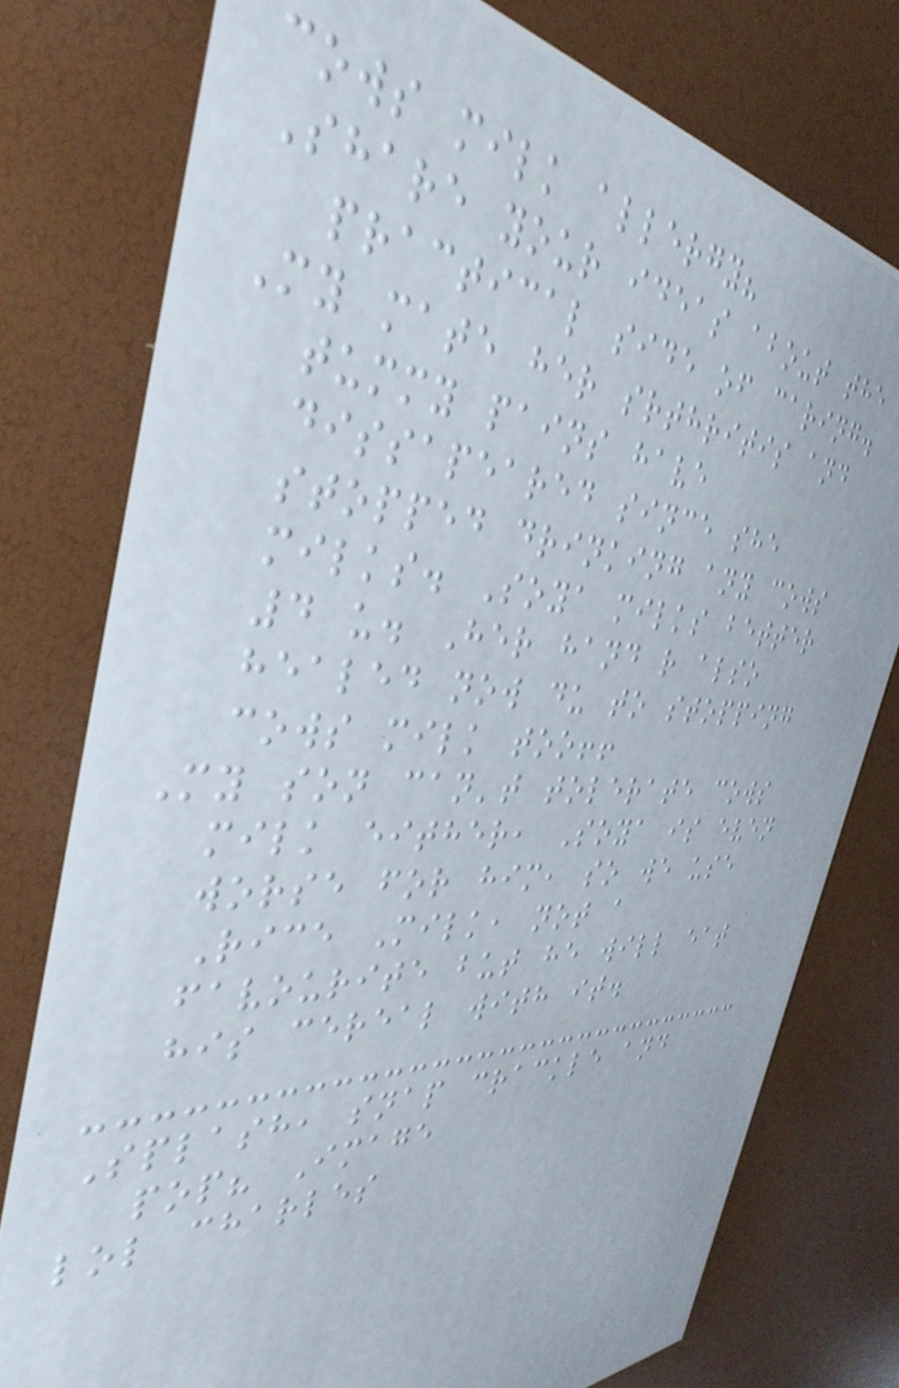cows milk allergy?
Share your ideas about the
practical side of caring.
My mate her srthritis and
tummy pains have
dissapeared since she
stopped drinking any cows
milks. Soya milks better
4 u. Her hand r also
healed now du to stopping
cows milk too!!
My son can't tolerate cows
milk either, Soya is even
worse for him, so we use
Rice Milk, not a
favourite but he will eat
his cereal with it.
Splash, snap crackle and
pop? Image
lol charles
